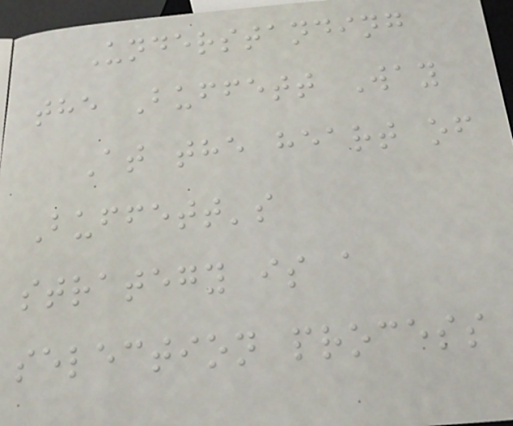Understanding
the Buffett Way
At the heart of
Buffett's
strategy is a
selection process
